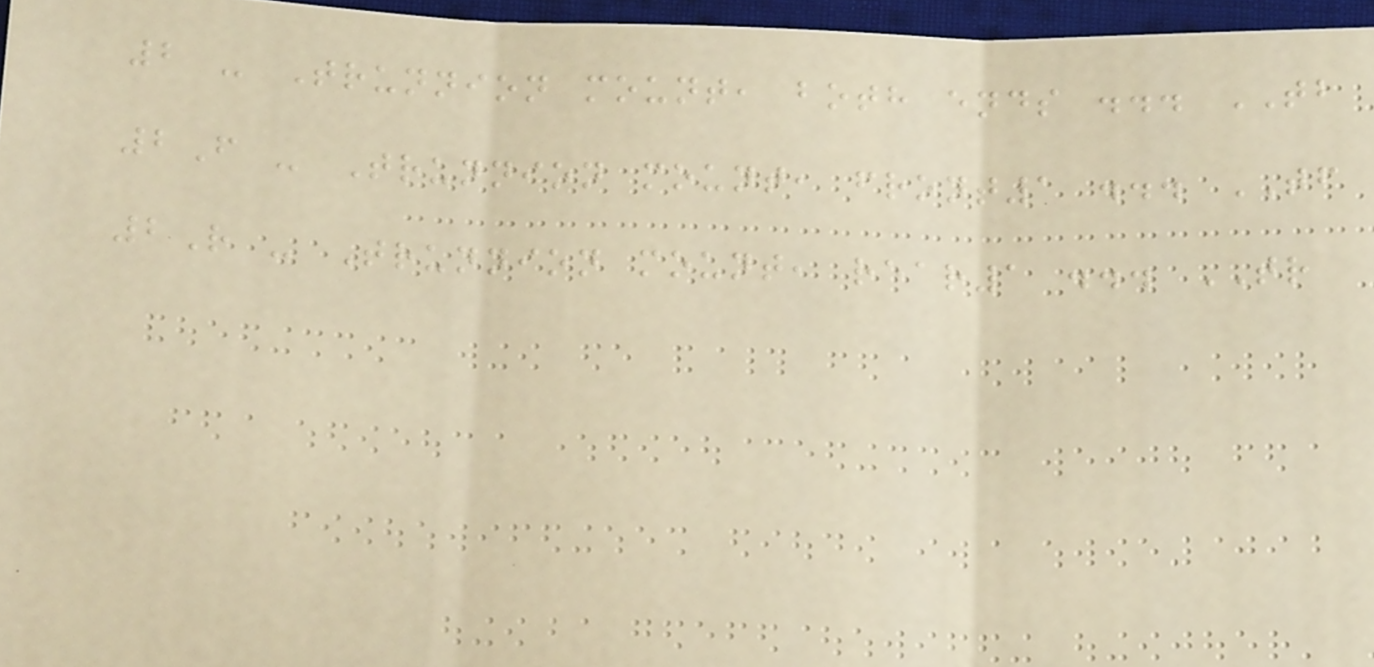2 - Trunnion mount, both ends ... TB
2F - Trunnion mount, front1 ... TF
2R - Trunnion mount, rear1 ... TR
